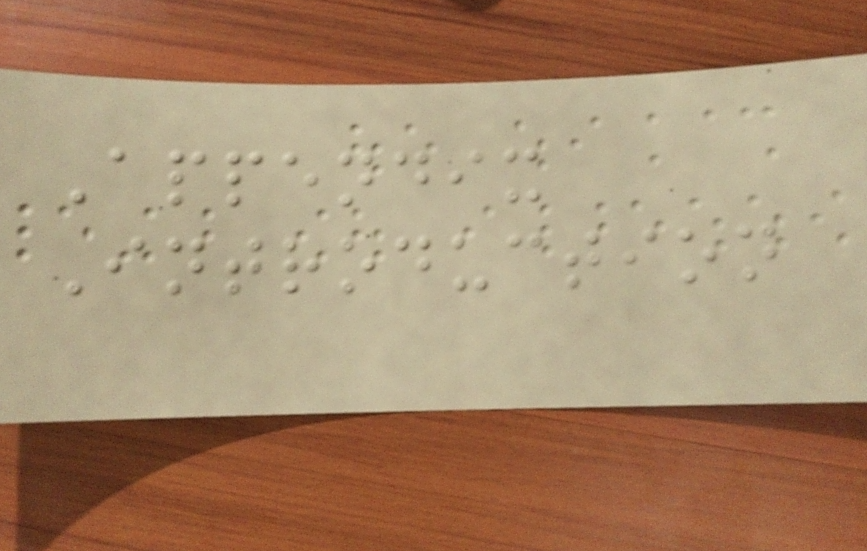Appendix
Introduction
